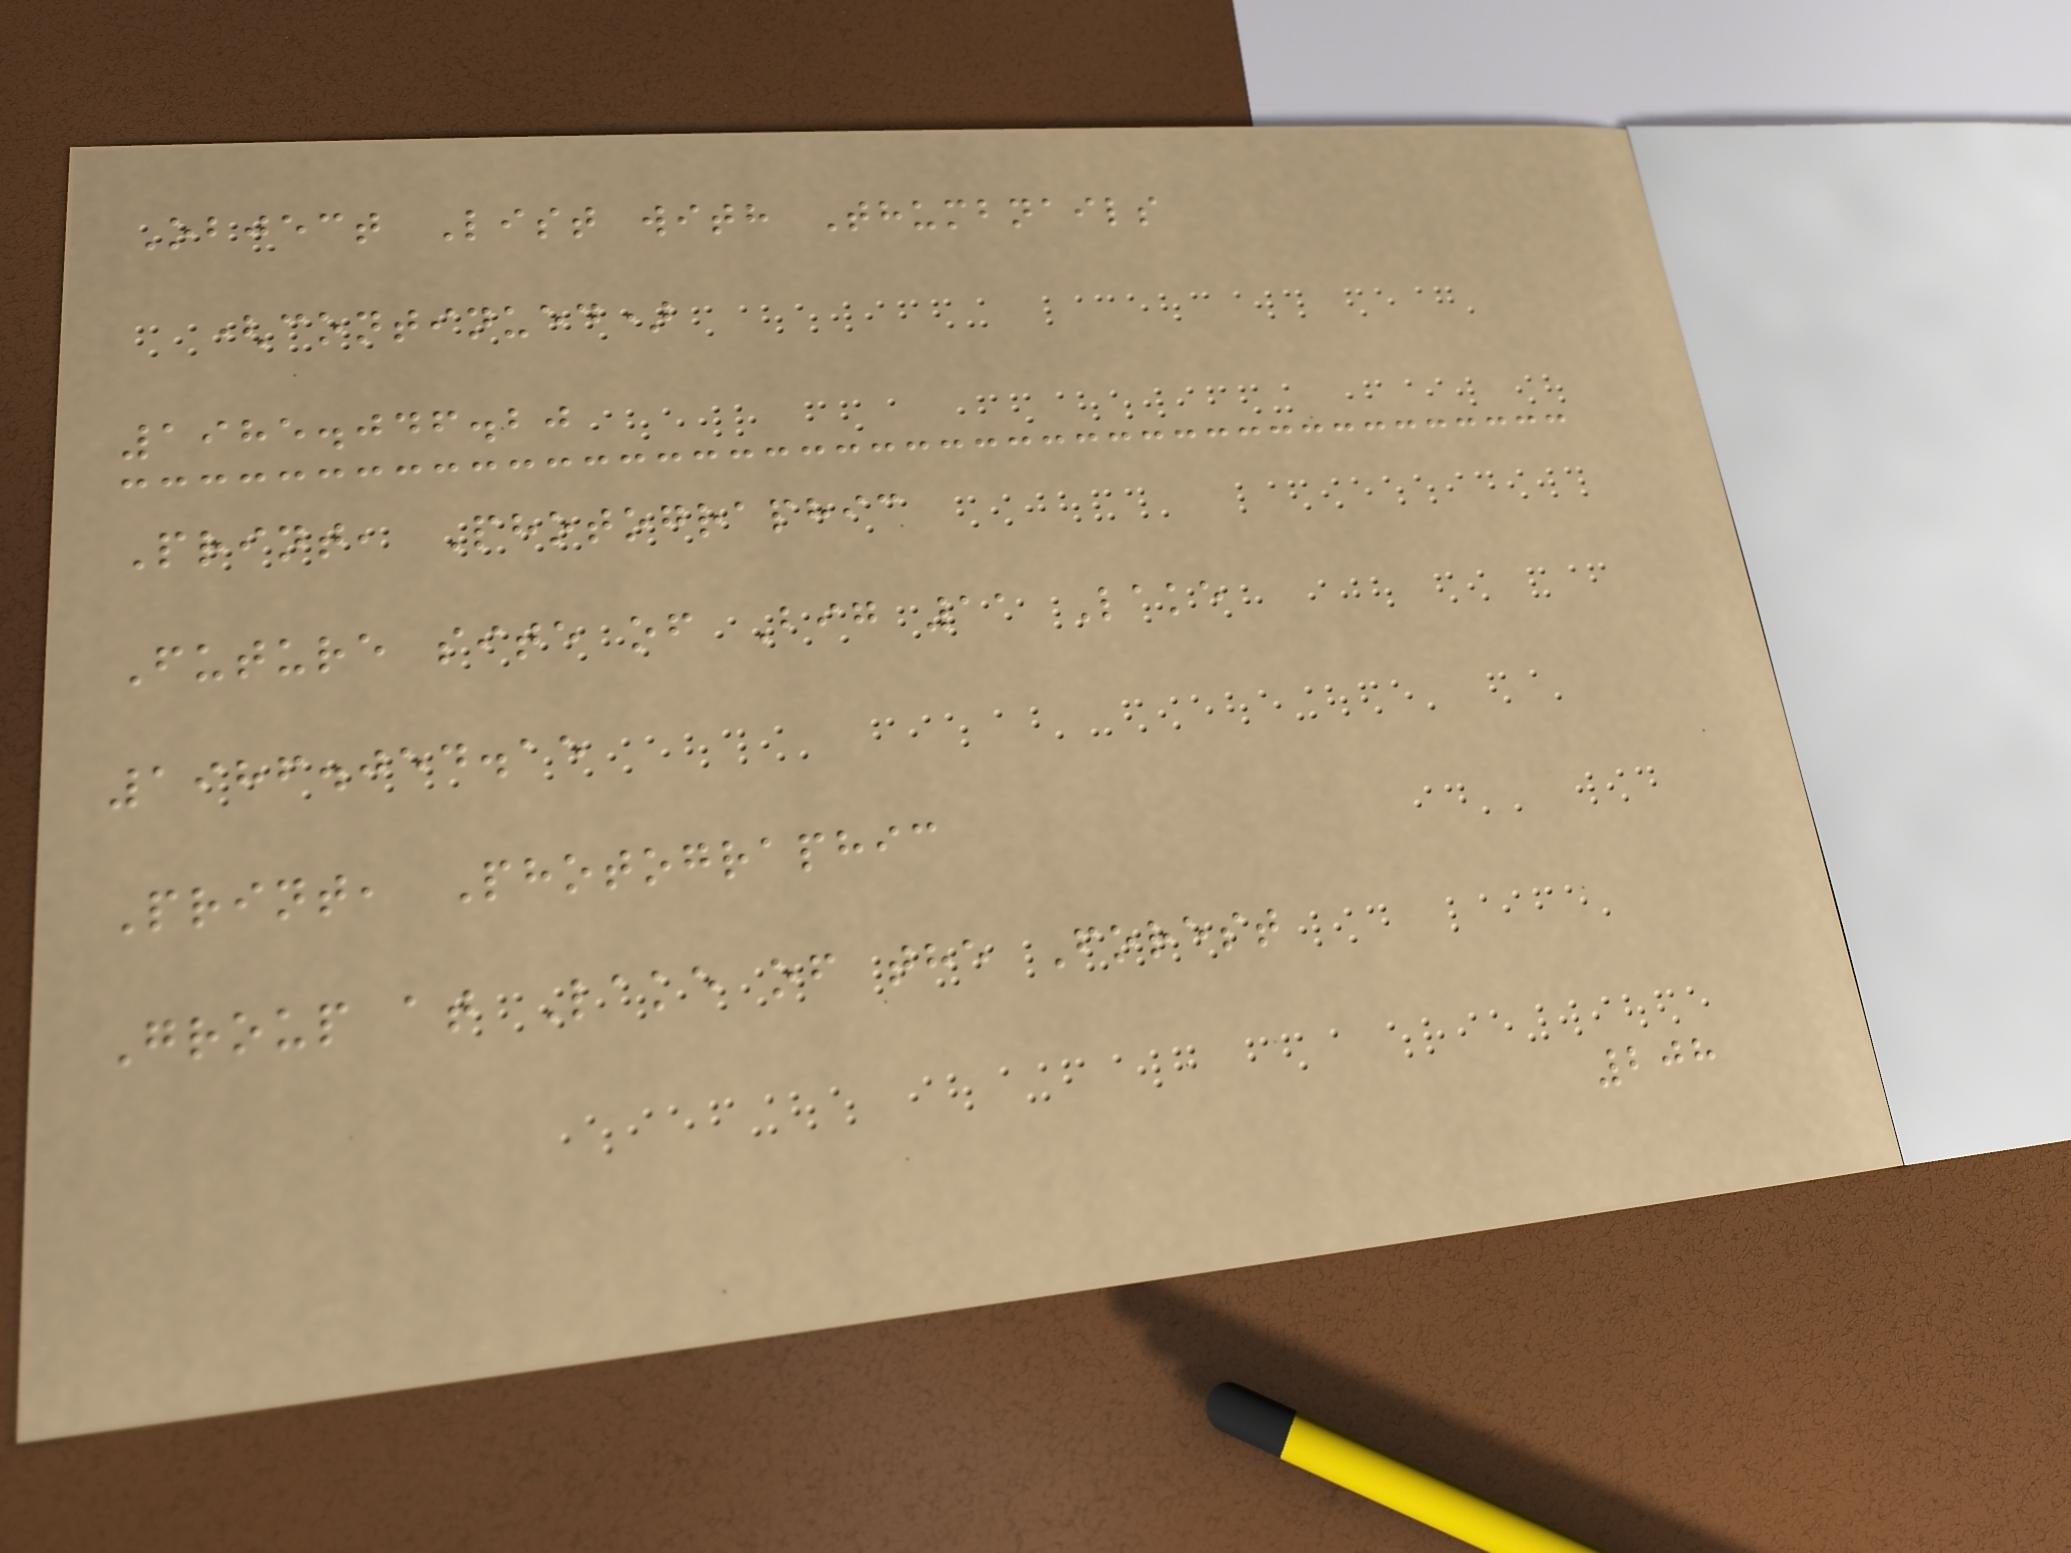Object List with Thumbnails
(continued)
1985.046.20
Print, Photographic
Future site of Big 11 Lake
1986.054.15
Print, Photographic
Group at Lake of the Forest
208
